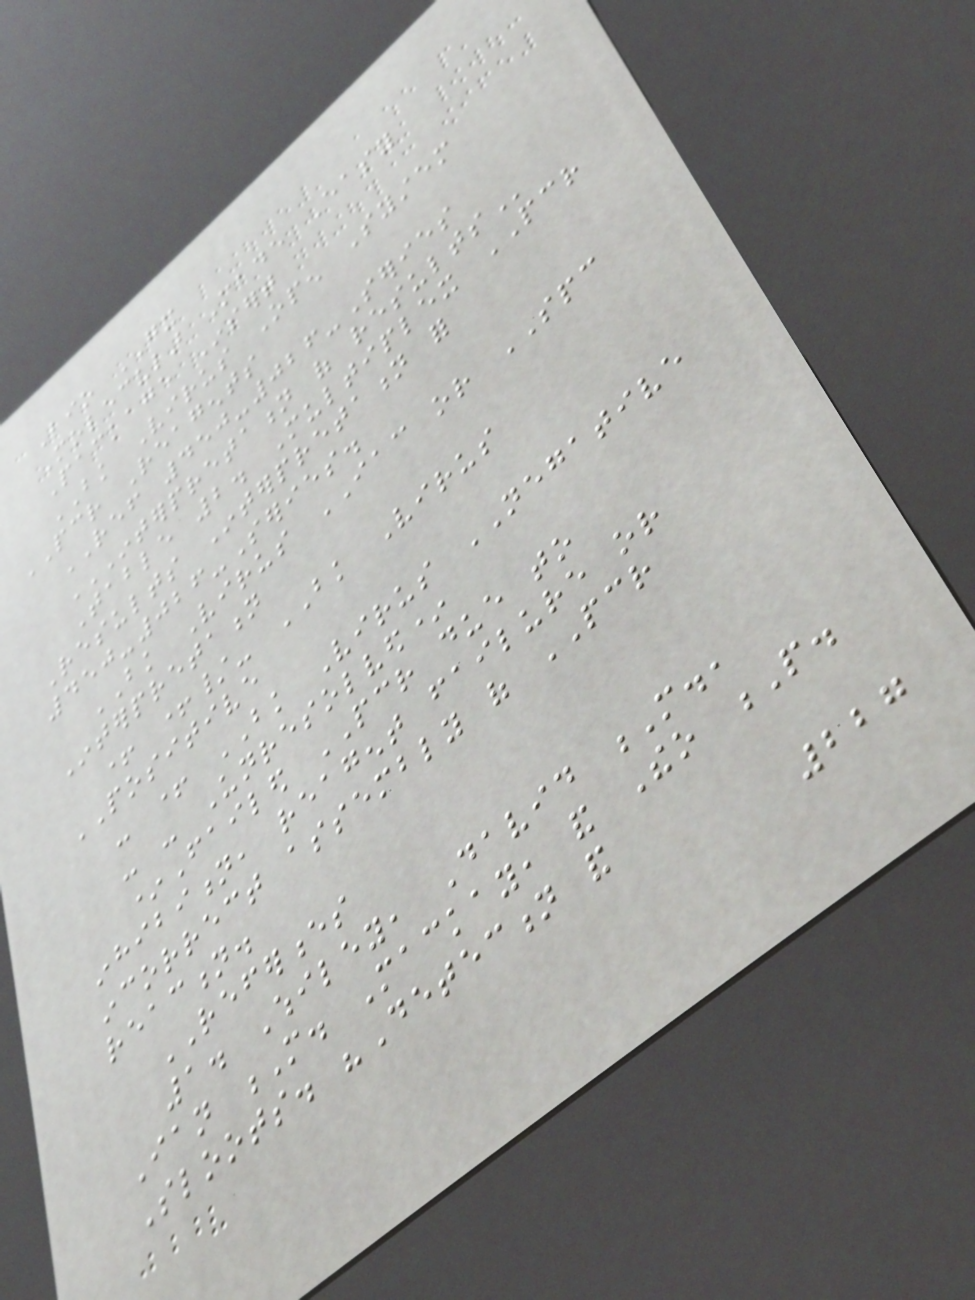Bio GX
Molecular Made Easy
Package Insert
BK Virus Open System
PCR Reagents
REF 450-026-Series
INTERPRETATION OF RESULTS
Table 2. Multiplex PCR
Results Interpretation for
450-026-Series.
BK Virus IAC or SPC
Interpretation
+ +/- BK Virus
POSITIVE
- + BK Virus NEGATIVE
- - Unresolved*
*Failed PCR due to
inhibition, reagent failure or
incorrect assembly of PCR
reaction.
REFERENCES
1. Whiley, David M.,
Ian M. Mackay, and Theo P.
Sloots. "Detection and
227
